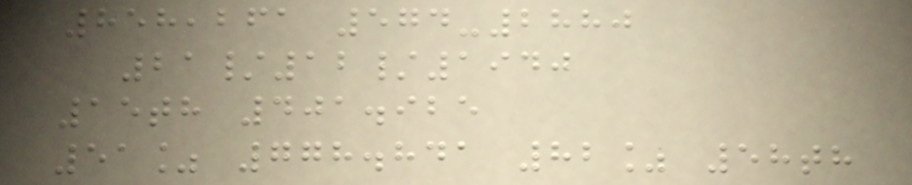858,261 574-2880
21/12/1940
15th 401.925
51% 778.841 82% 58th
